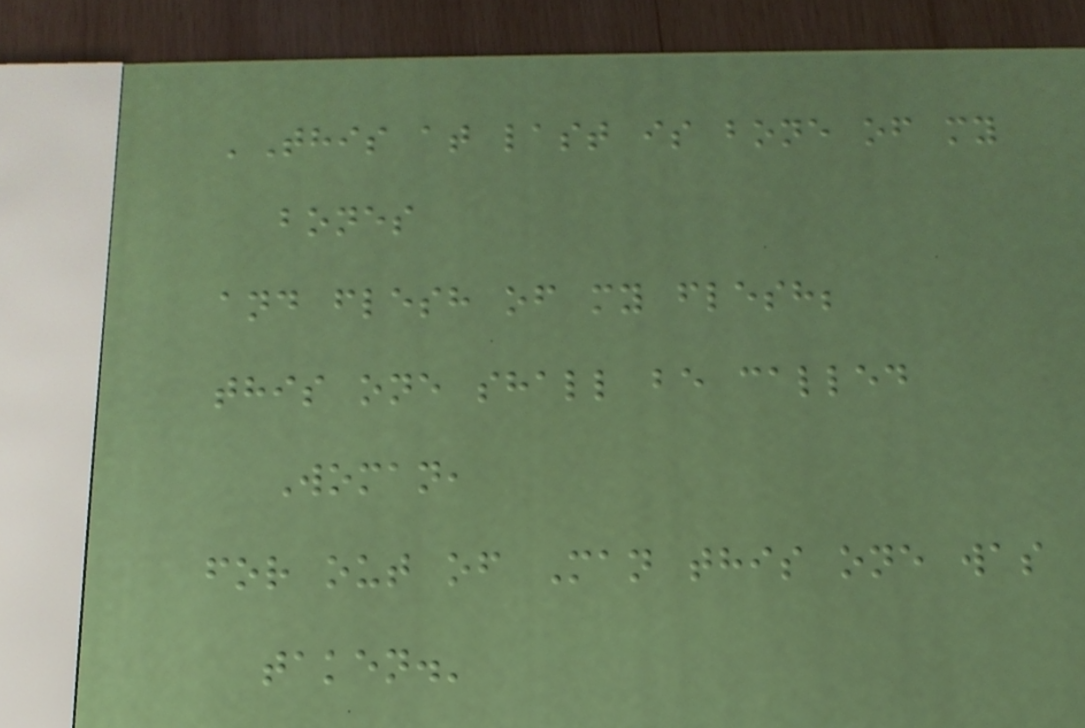'This at last is bone of my
bones
and flesh of my flesh;
this one shall be called
Woman,
for out of Man this one was
taken.'
